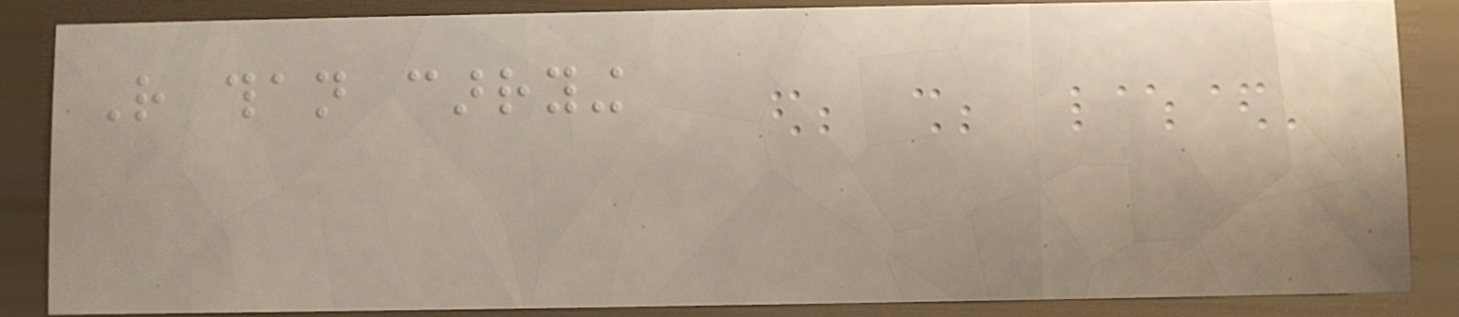Rather than carrying
